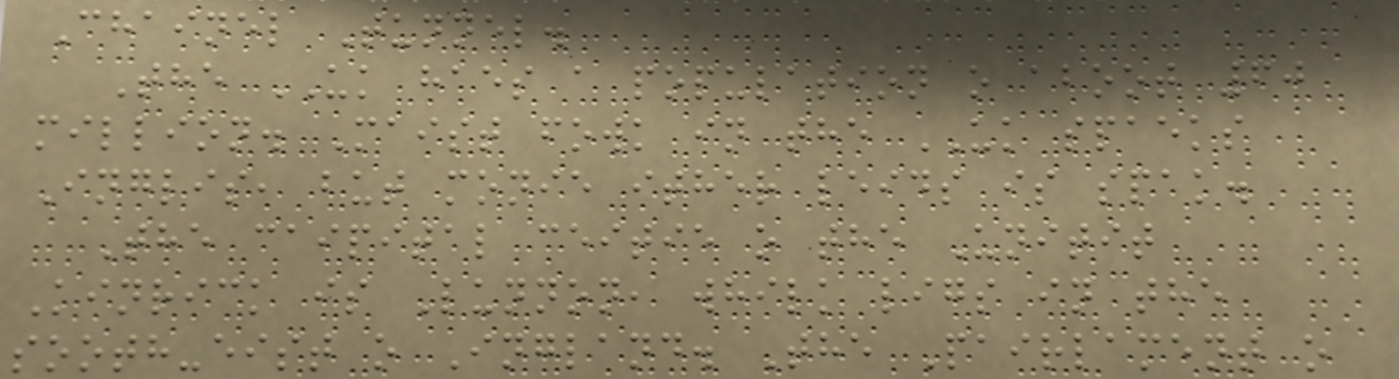Chainel Tunnel.
The UK haes a population o aboot 60
million. Maist fowk in the UK spaeks
Inglis, but monie ither leids is spak.
The caipital ceitie o the Unitit
Kinrick is Lunnon, whilk ligs in the
sooth-eist o Ingland. The Pairlament o
